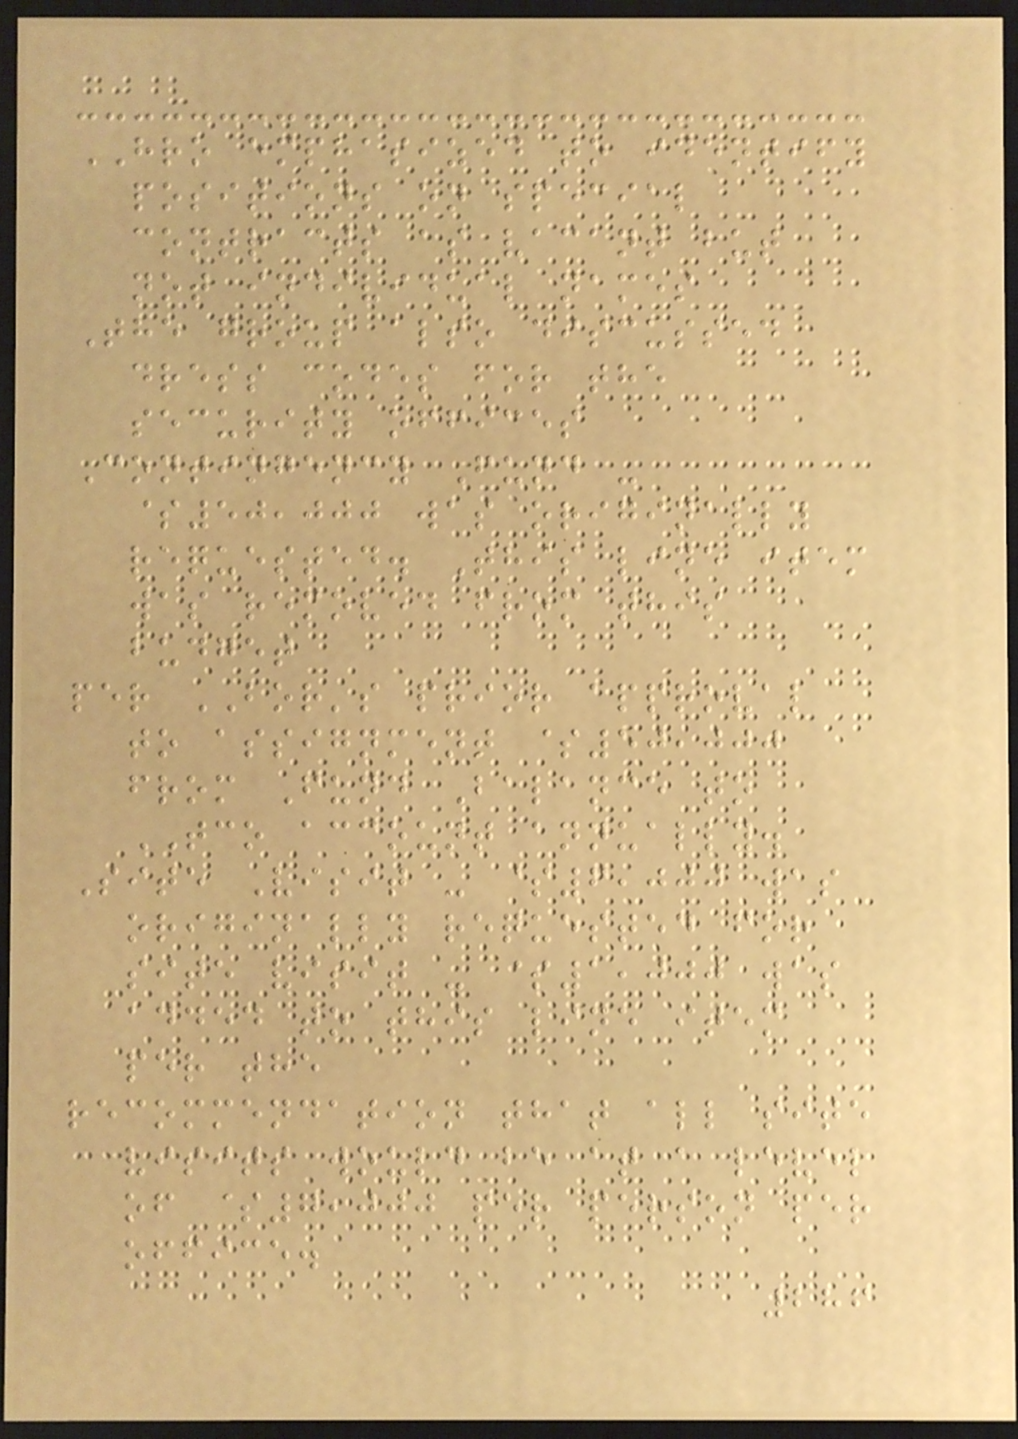HRO emphasized to identify
positions on special
contracts as vacant but
not individual names
The group also discussed
dress codes for the
security offices
Contingency Fund -
$50,000 was originally
requested. This line item
was removed from this
budget
per BOR's prior approval
to assignment $50,000
from Fund Balance to
TCO account annually.
Site Visit - $6,000 was
originally requested for
site visit - $1,000 was
added to this line item
per the
recommendation that all site
visits would be at a level
of $7,000 per person per
office.
286
